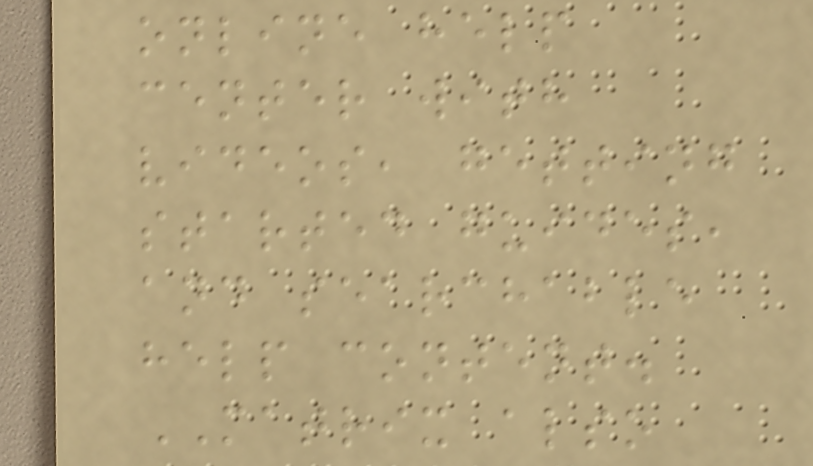online help
center with
videos, getting
started guides,
and searchable
help content.
MATRIX also
